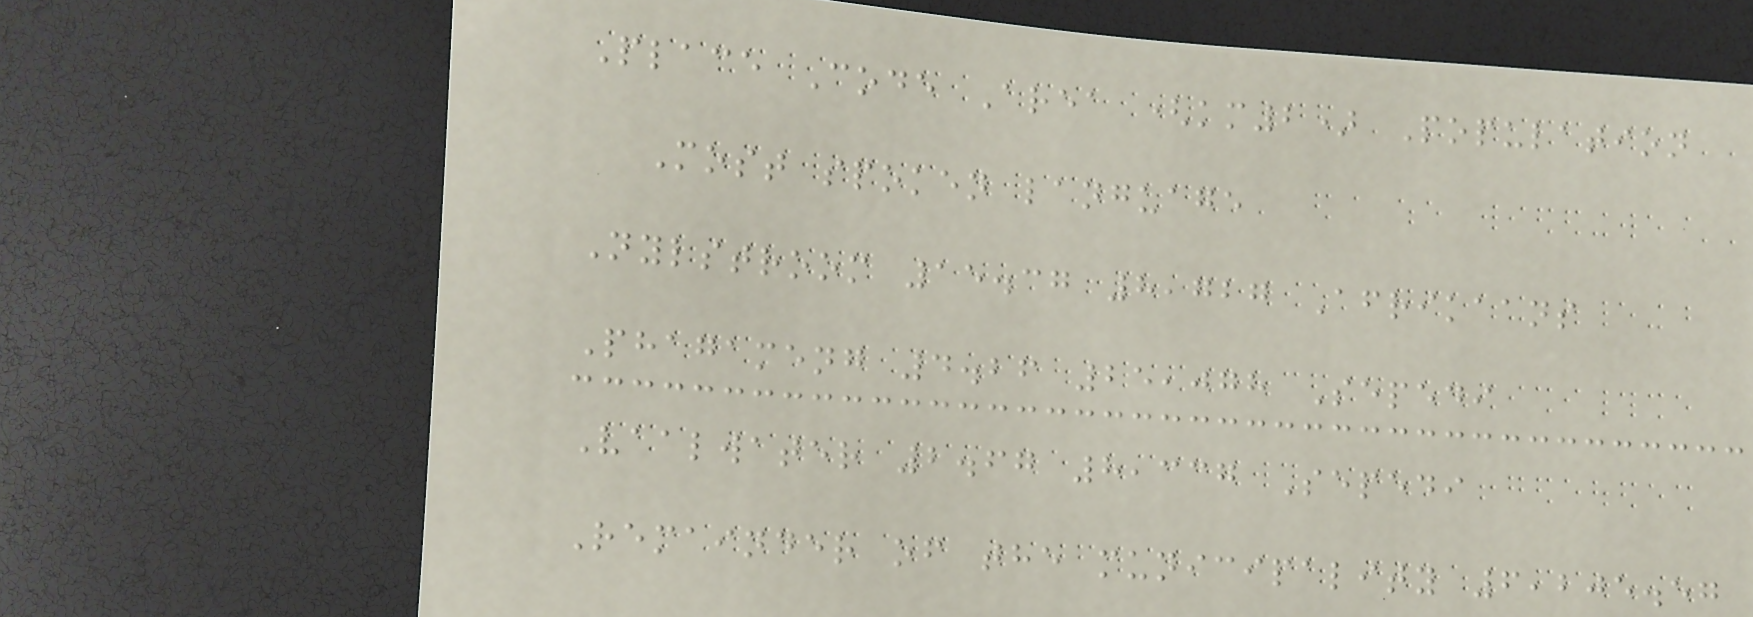Place Code Area (km2) Population
Most spoken language
Nylstroom 15.37 8,727 Afrikaans
Phagameng 4.26 25,078 Sepedi
Vaalwater 2.67 8,337 Sepedi
Remainder of the municipality 6,205.57
